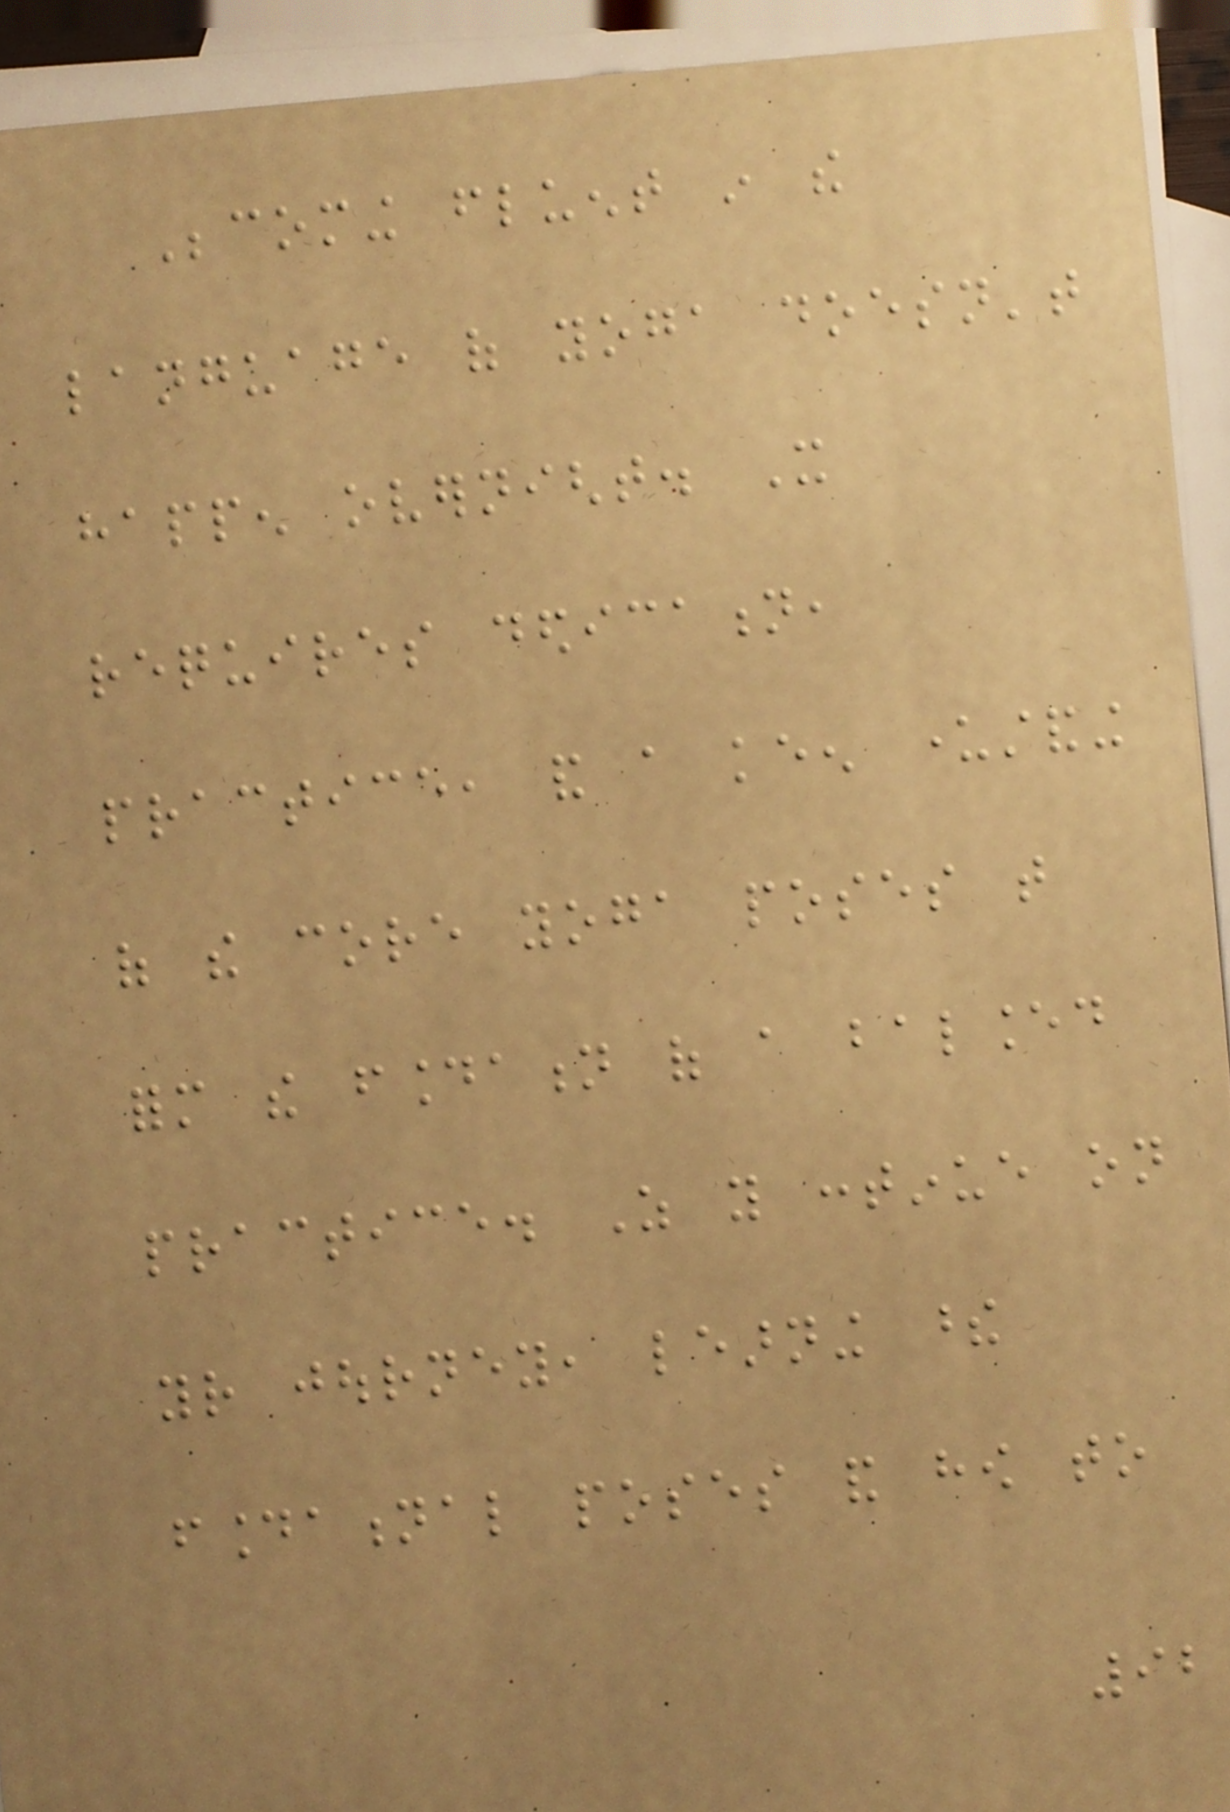Becoming fluent in the
language of yoga doesn't
happen overnight. It
requires dedication,
practice, and a keen understanding
of the core yoga poses that
form the foundation of a balanced
practice. As you continue on
your journey, learning these
foundational poses and how to
92
